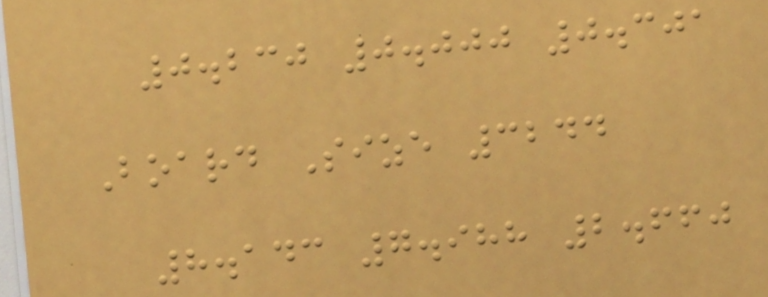0.230 0.000 0.301
Board Size 3244
8.143 7.988 2.660
